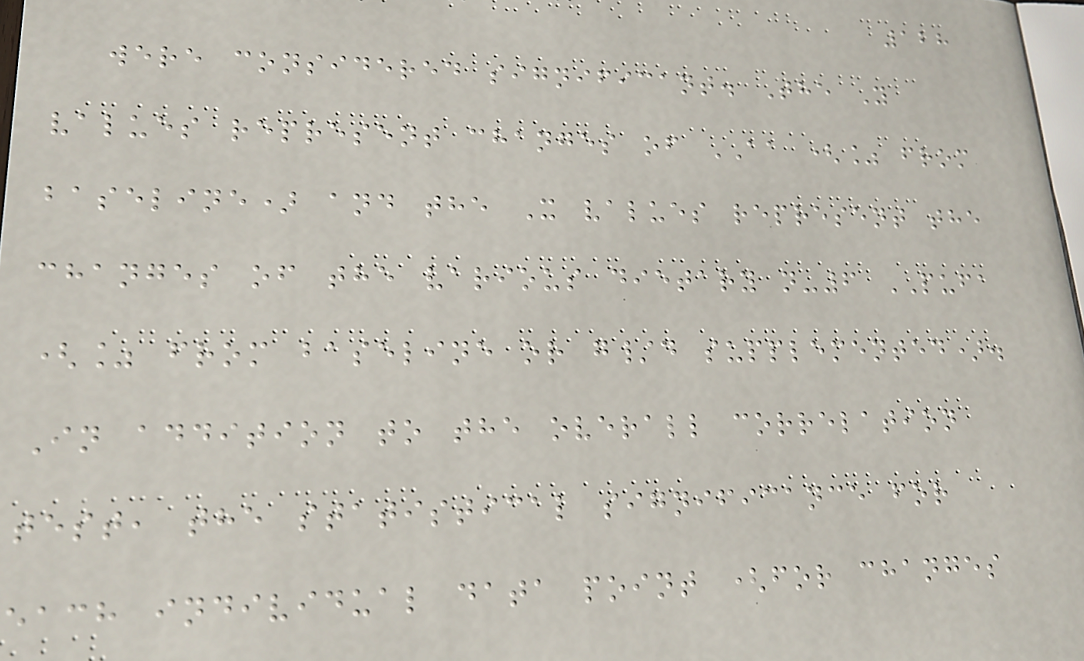128
were considered significant. The Y
values represent changes of AA (% from
baseline) and the X values represent the
changes of the various dietary n-6 PUFA
(% from baseline or g/d supplemented).
In addition to the overall correlation
test, the statistical significance for
each individual data point (for changes
